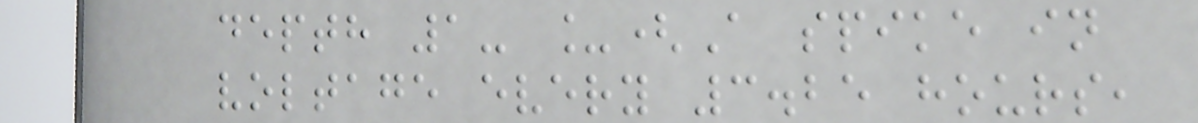depth 1- _(A spike in
voltage every 3.25 hours,
